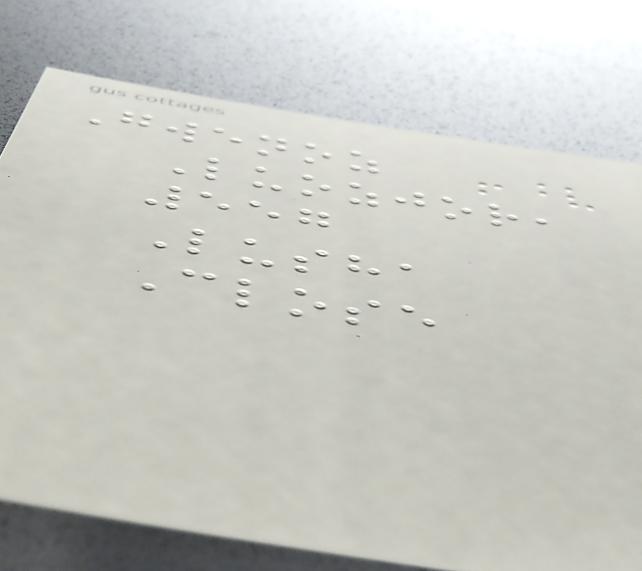Gwenoz
Luozjor,
557
Lusha
Close
